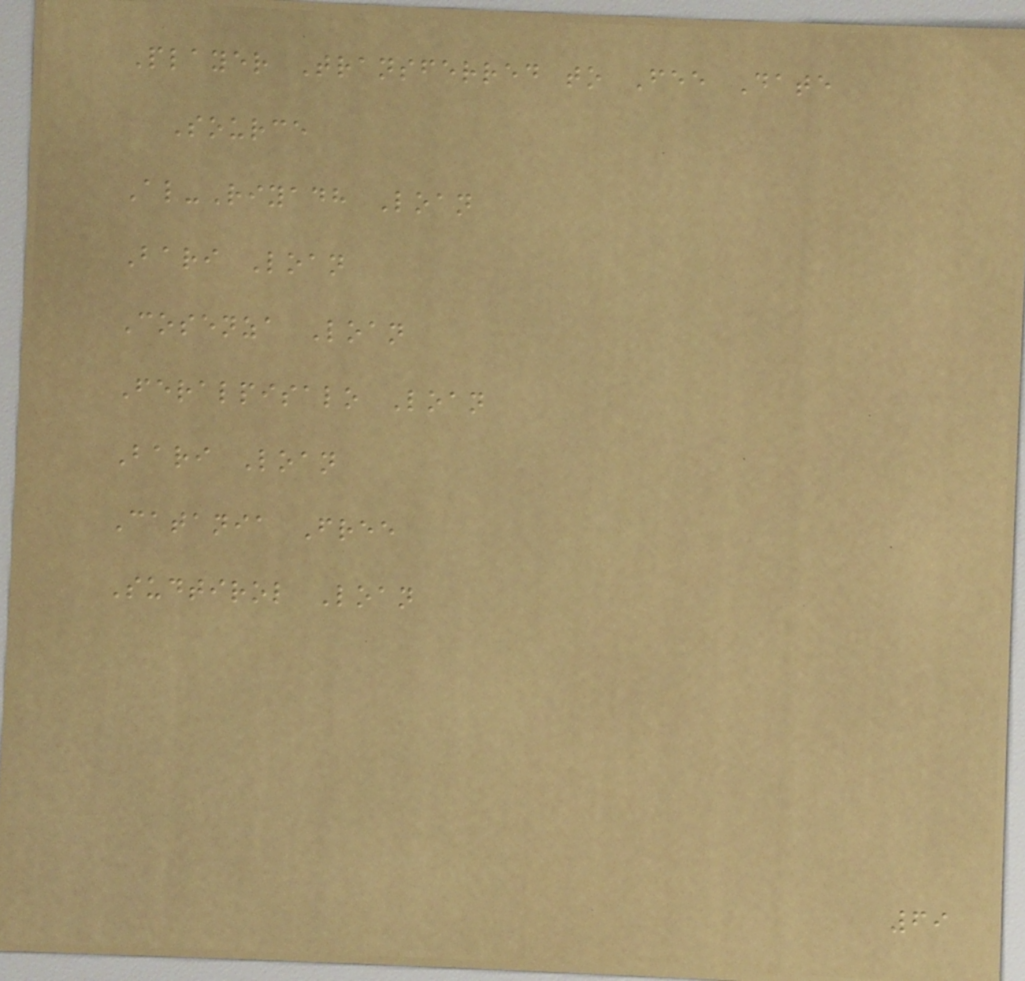Player Transferred to Fee Date
Source
Al-Riyadh Loan
Bari Loan
Cosenza Loan
Feralpisalo Loan
Bari Loan
Catania Free
Sudtirol Loan
69
